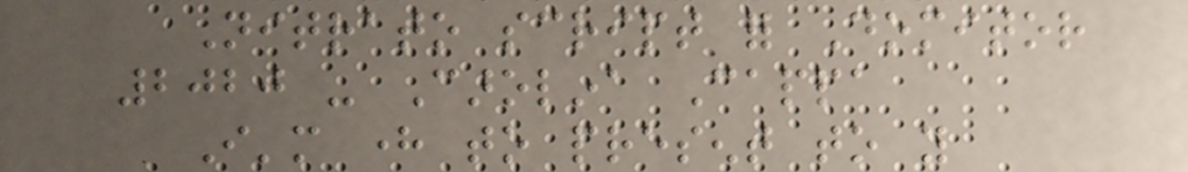Nitrato script for Domitor
2020 - Carolina Cappa
I'm here to present to you
